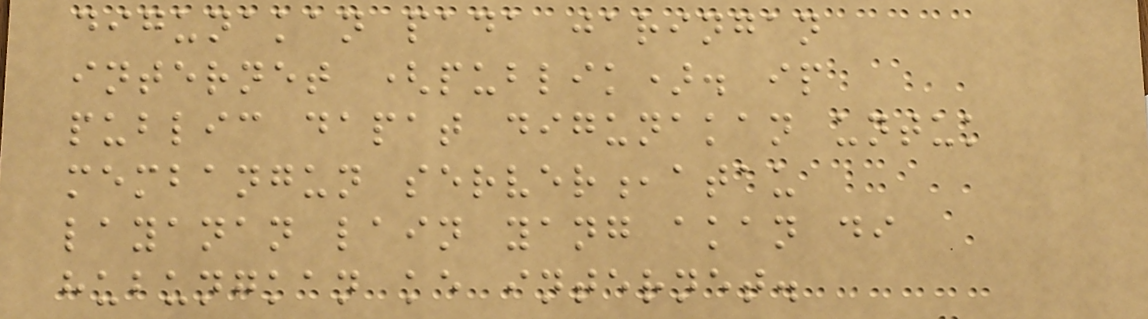digunakan pada jaringan
internet (publik). ip
public dapat digunakan untuk
membangun server,atau
layanan lain yang akan di
hubungkan ke internet.
